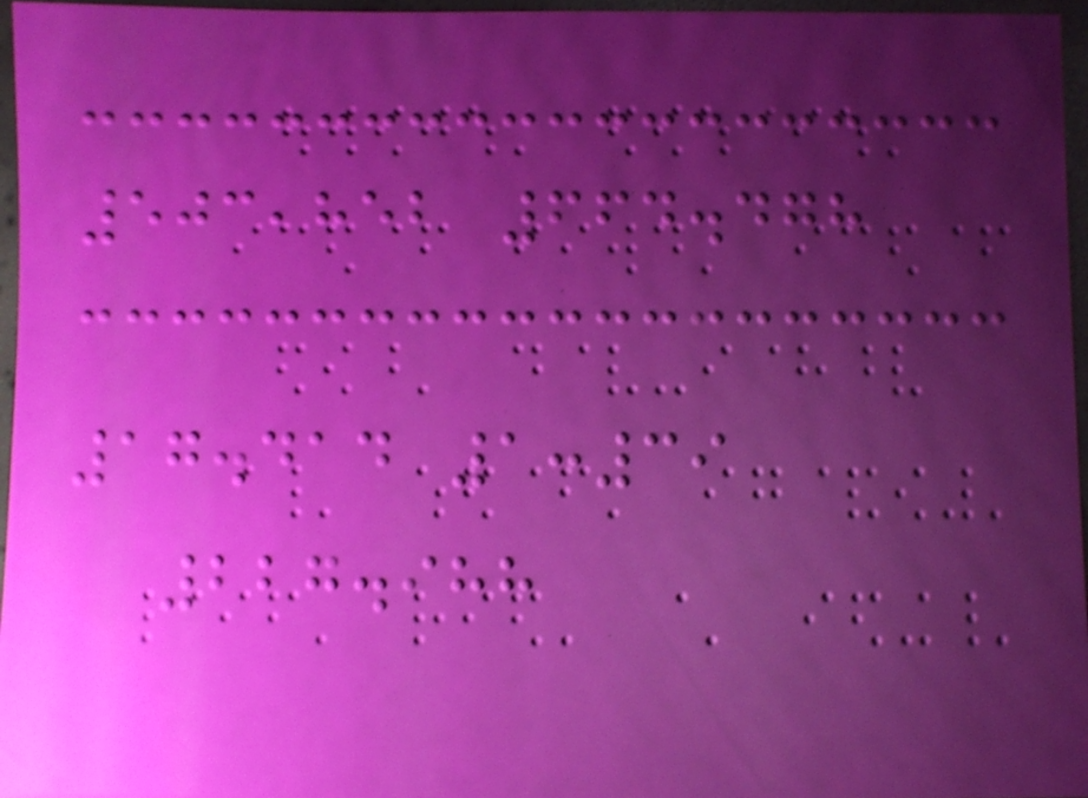503,852 664.478
17.414 1:39
227.988
